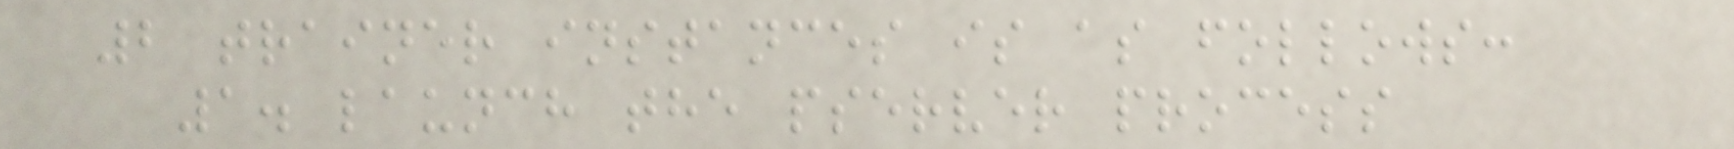2 trainer instances is as follows:
1. launch the pserver process
